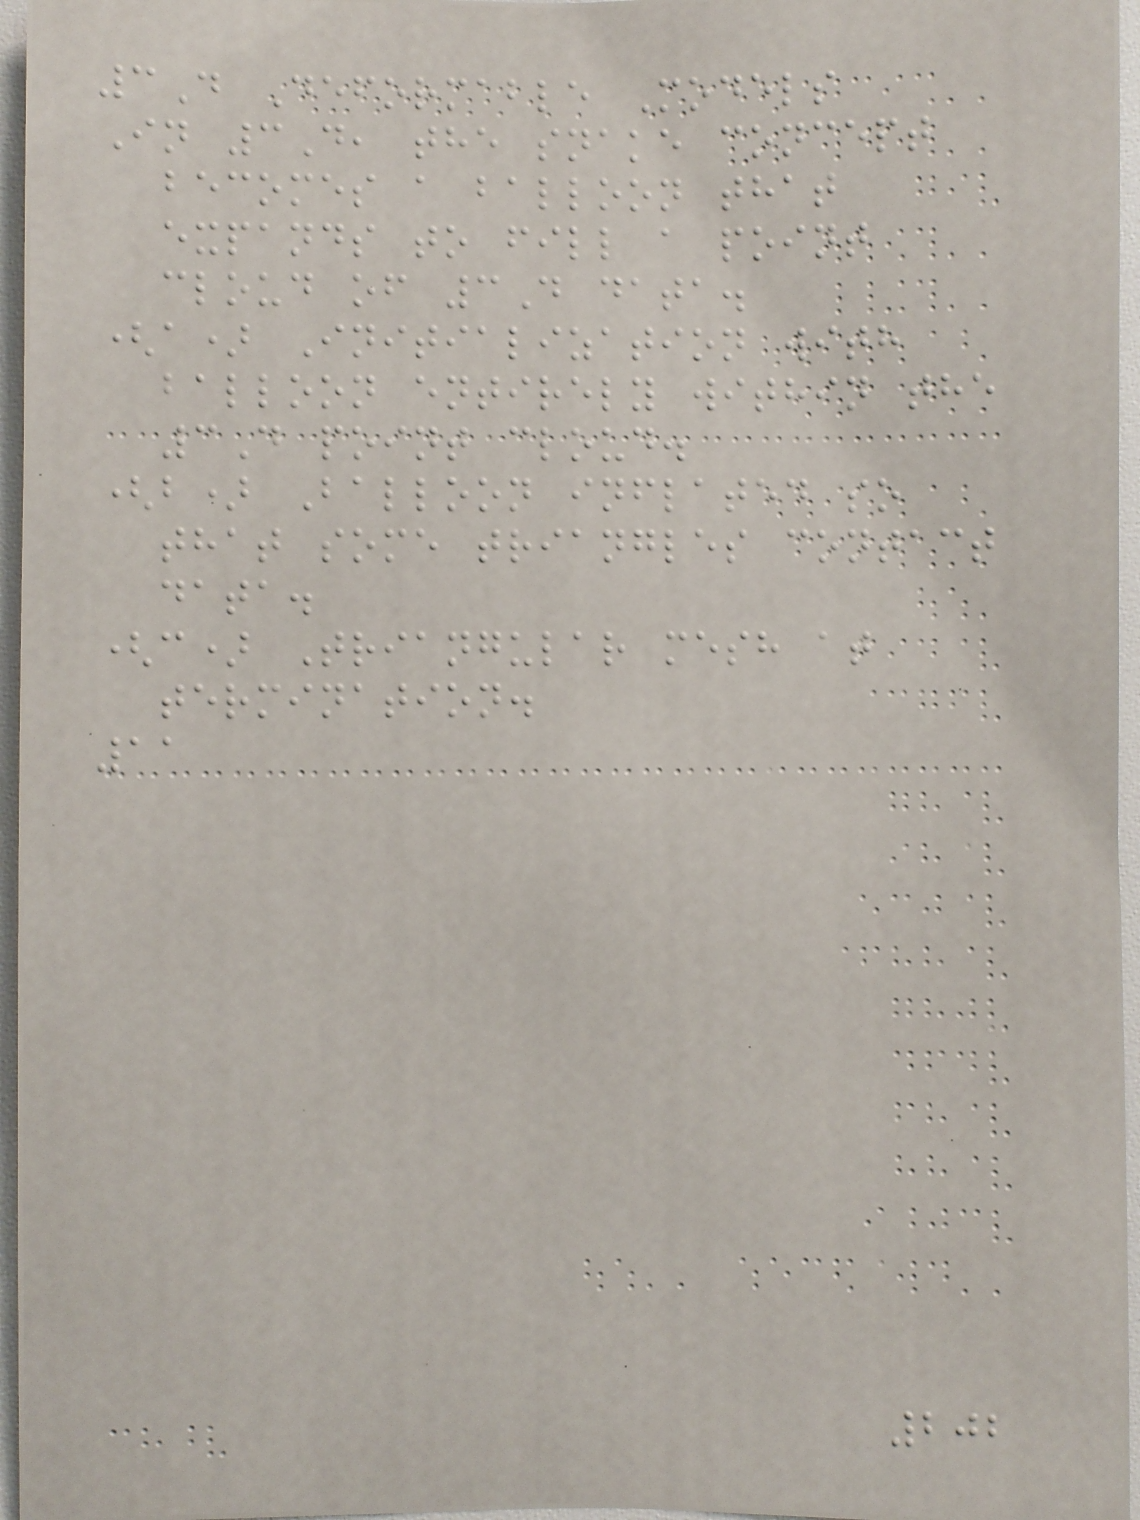3D Deformable Models
In 3D, the snake concept
becomes a balloon that
expands to fill a point
cloud of 3D data.
(a) Initialization with
balloon entirely within the
3D point cloud.
(b) Balloon inflated so
that some triangles contact
data.
(c) Triangular mesh at
termination.
11
202
